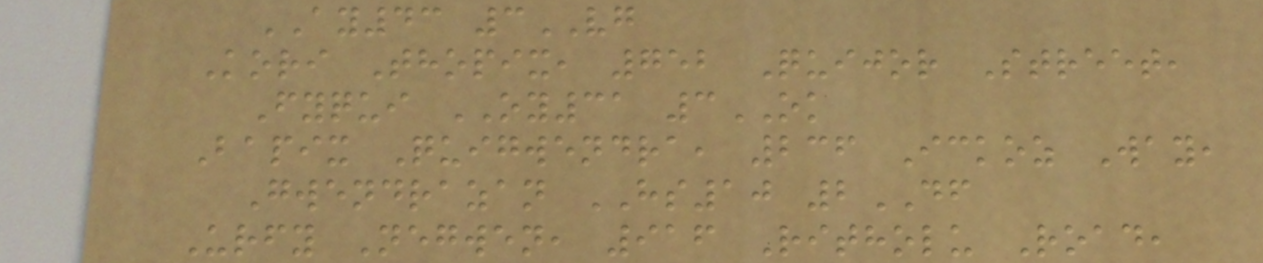AY43 3VG
Kori Thopix, 752 Quijor Street,
Fyqui OY31 3OK
Bapix Quigwendra, 236 Ickoz Way,
Gwendrazan HS10 2DF
Urfy Negwen, 916 Ritholu Road,
